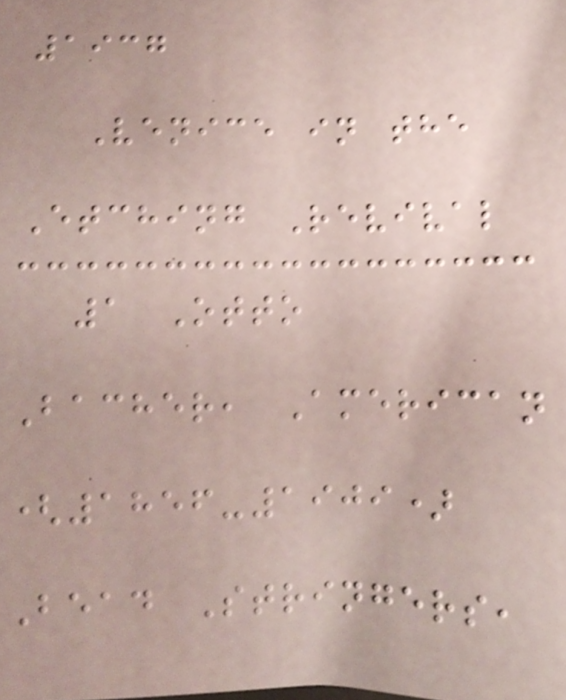1937
Venice in the
Etching Revival
1 Otto
Bacher, American
(1856-1909)
Bead Stringers,
